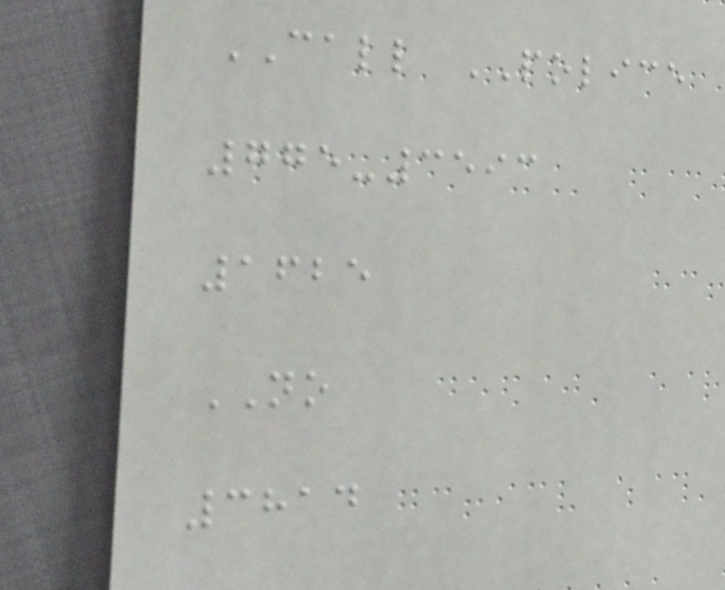CALL POLICE
775-3593
1625
NO
3814
